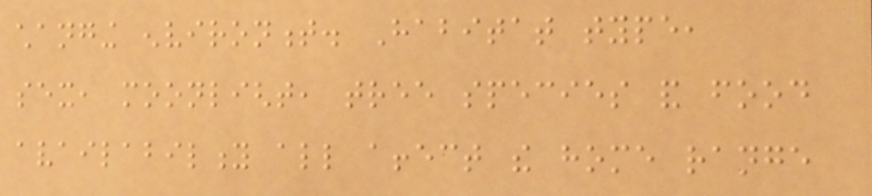changing environment. Habitat type,
sex, moonlight, tree species and food
availability all affect the home range
